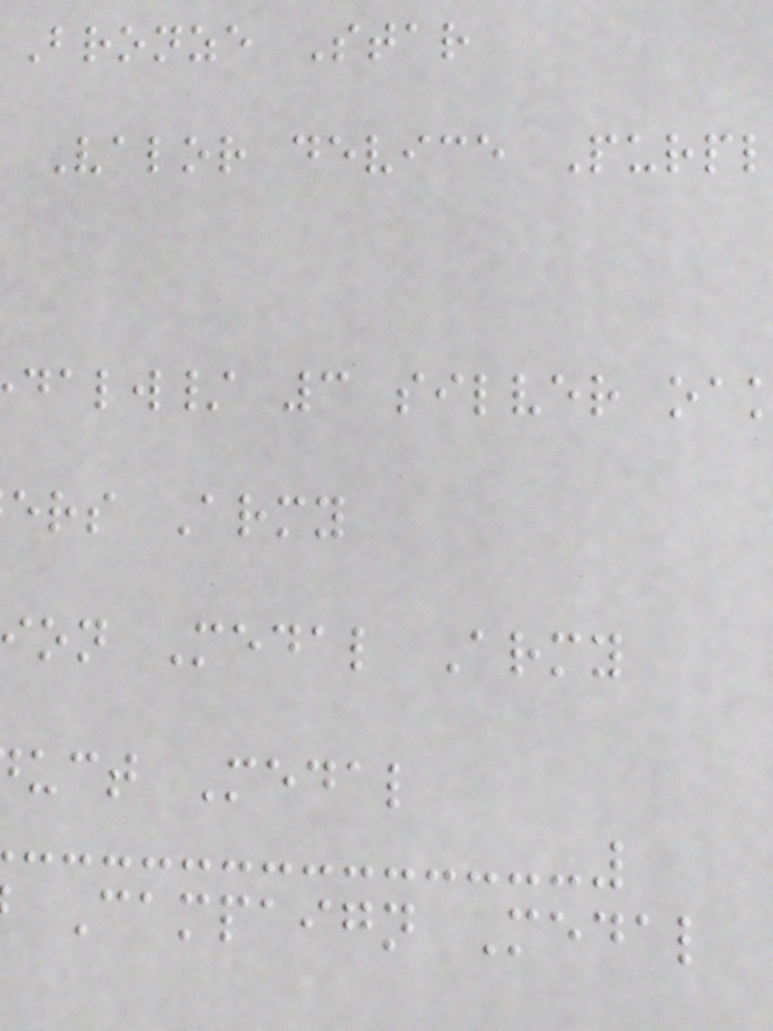Bronze Star
Valor device Purpl
dalw/ 3 silver oa
ers Army
on Medal Army
uct Medal
Campaign Medal
